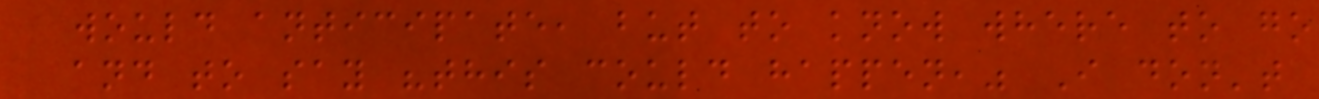would anticipate, but to know where to go
and to say "this could happen," I don't
